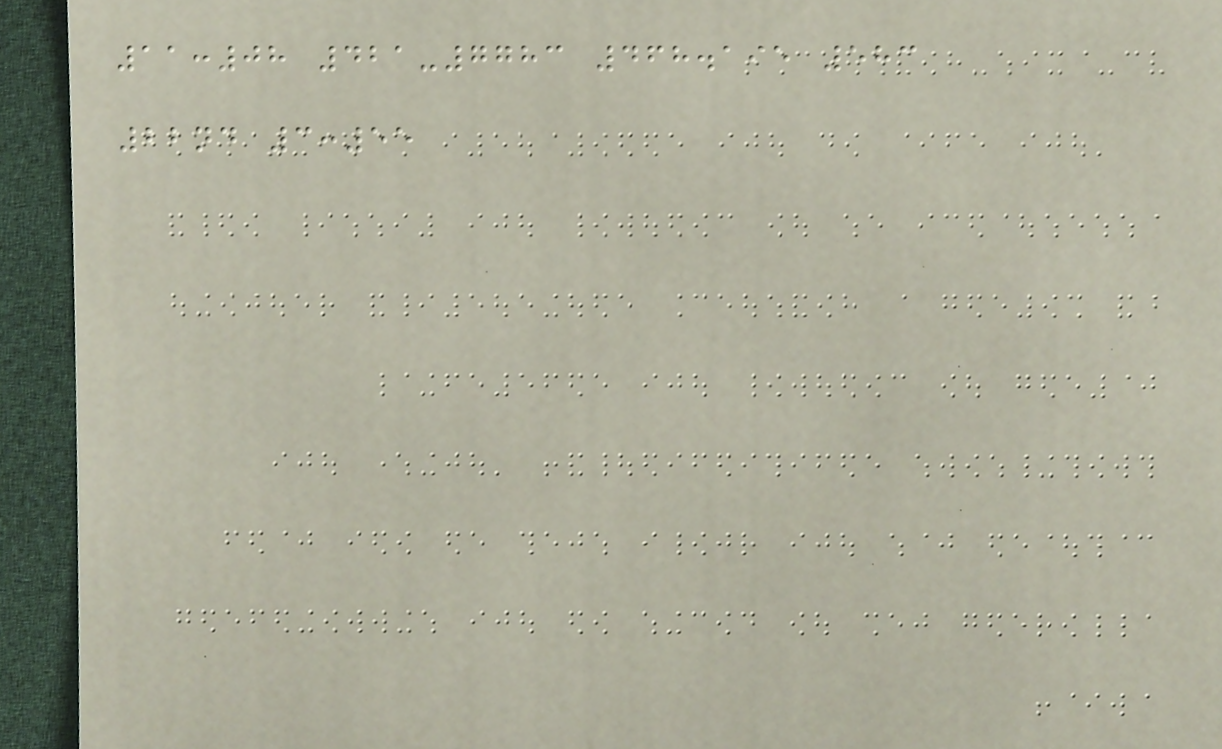11:08 421-7783 468.195 583
22nd 3:55
